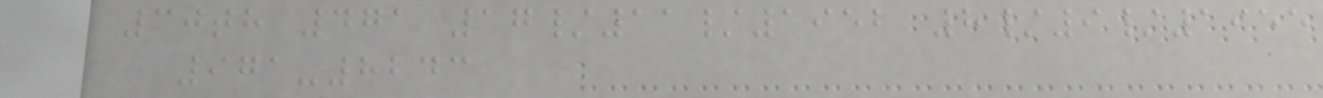30th 471 17/11/1952 8/9/1955
971-8243
